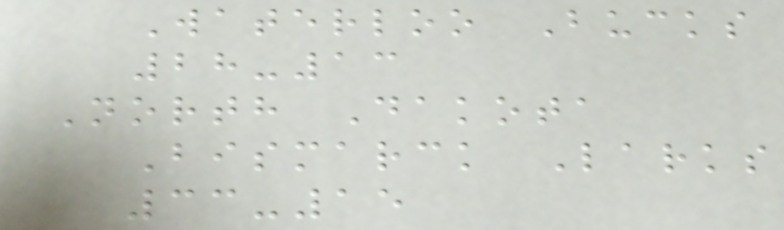Waterloo Bucks
28-13
North Dakota
Bismarck Larks
33-15
